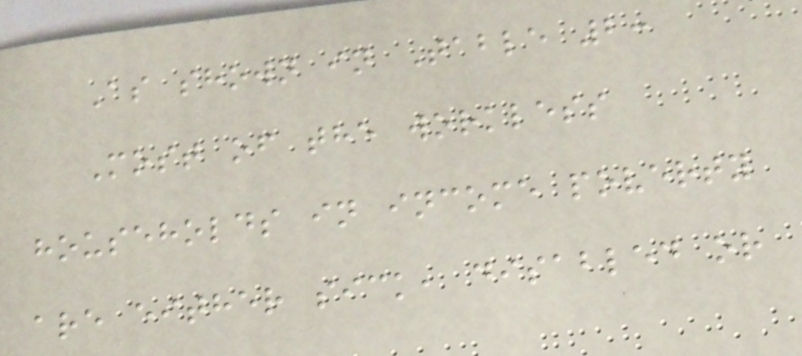As shown in Table 2:
Most of the workless
households in income poverty
are either sick, disabled or
